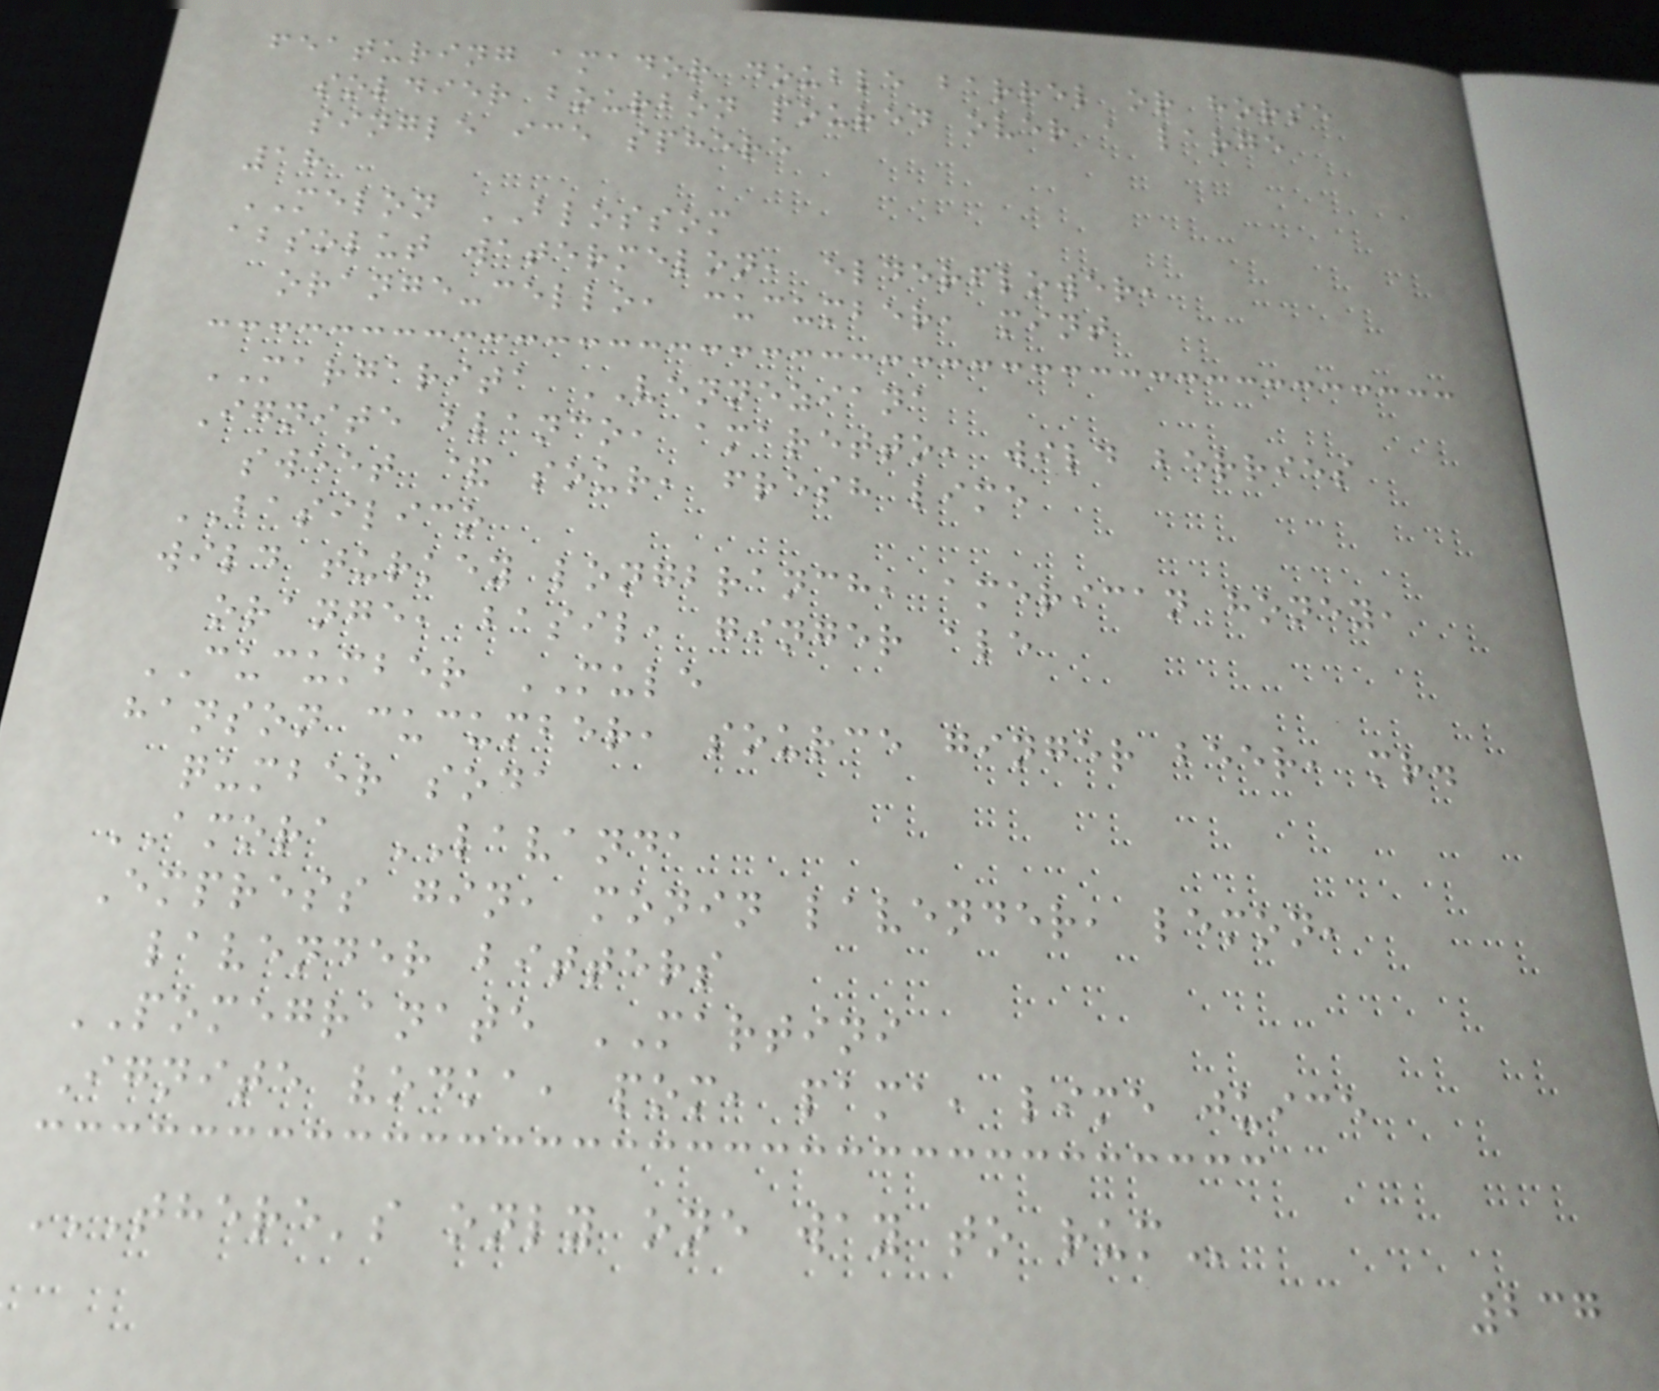featuring amador double barrel or horse
soldier bourbon poured over a large
single ice sphere
18
MELON BLOSSOM
absolut watermelon, elderflower,
orange-cello, cucumber, mint
MARGARITA VENNEZIANA
Ignite blanco, amaretto, wild berries
sweet & sour, fresh lime
BASILICO
wild turkey longbranch, american honey,
orange, basil, ginger ale
CUCUMBER MULE
hanson cucumber, source ginger beer, mr.
qumber soda
AMORA LAVANDA
Empress gin, monin lavender, lemon,
lavender bitters
POMEGRANATE MARTINI
Ignite vodka, pom, pama, lime juice
THERE'S ONLY ONE WAY TO RUM
237
